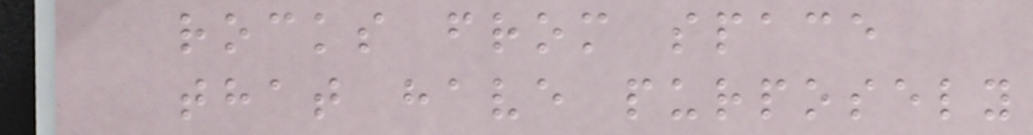rocks from space
that have purposely
